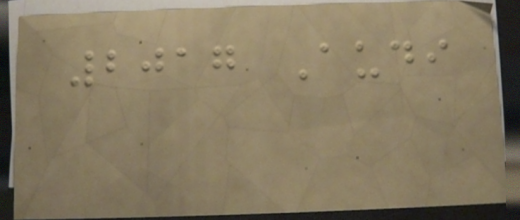2017 Audi
